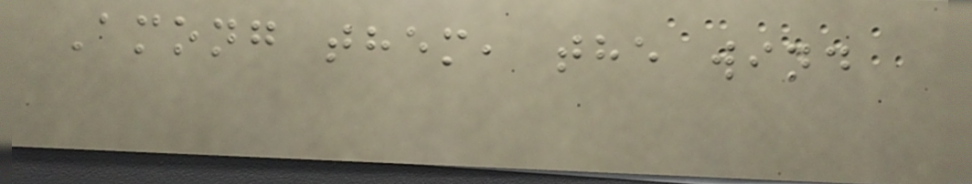Among them, the wind
